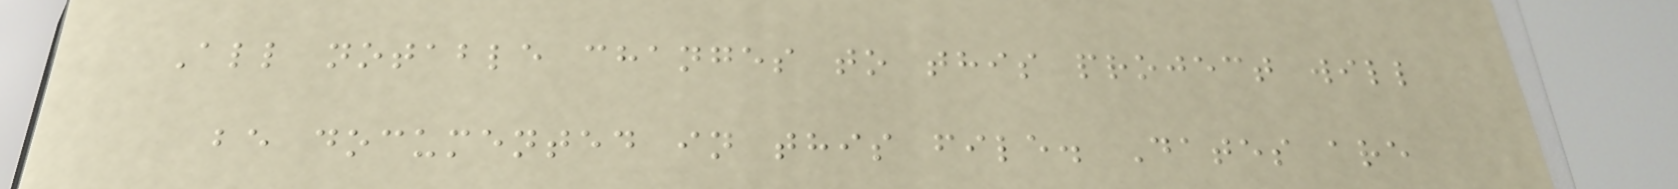All notable changes to this project will
be documented in this file. Dates are
